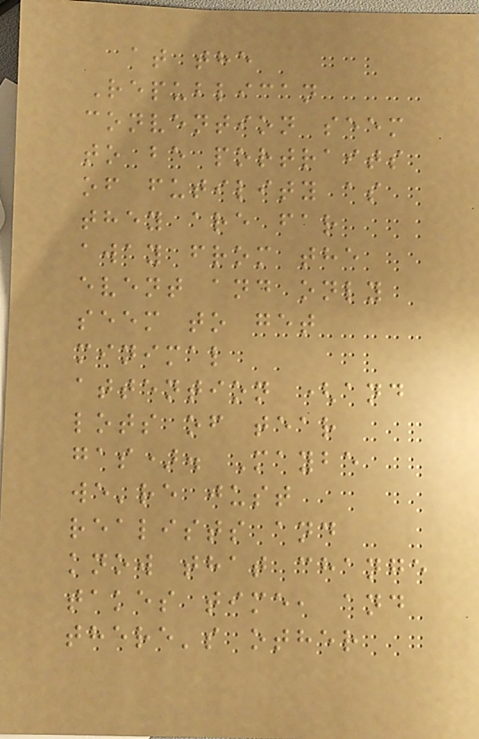at the
Republican
convention seem
to be portraits
of futility as
they are far
away from the
event and only
seem to get
minimal
attention (and
lots of tear
gas). Maybe
we're just
realists and
know that change
takes time, and
there's other
